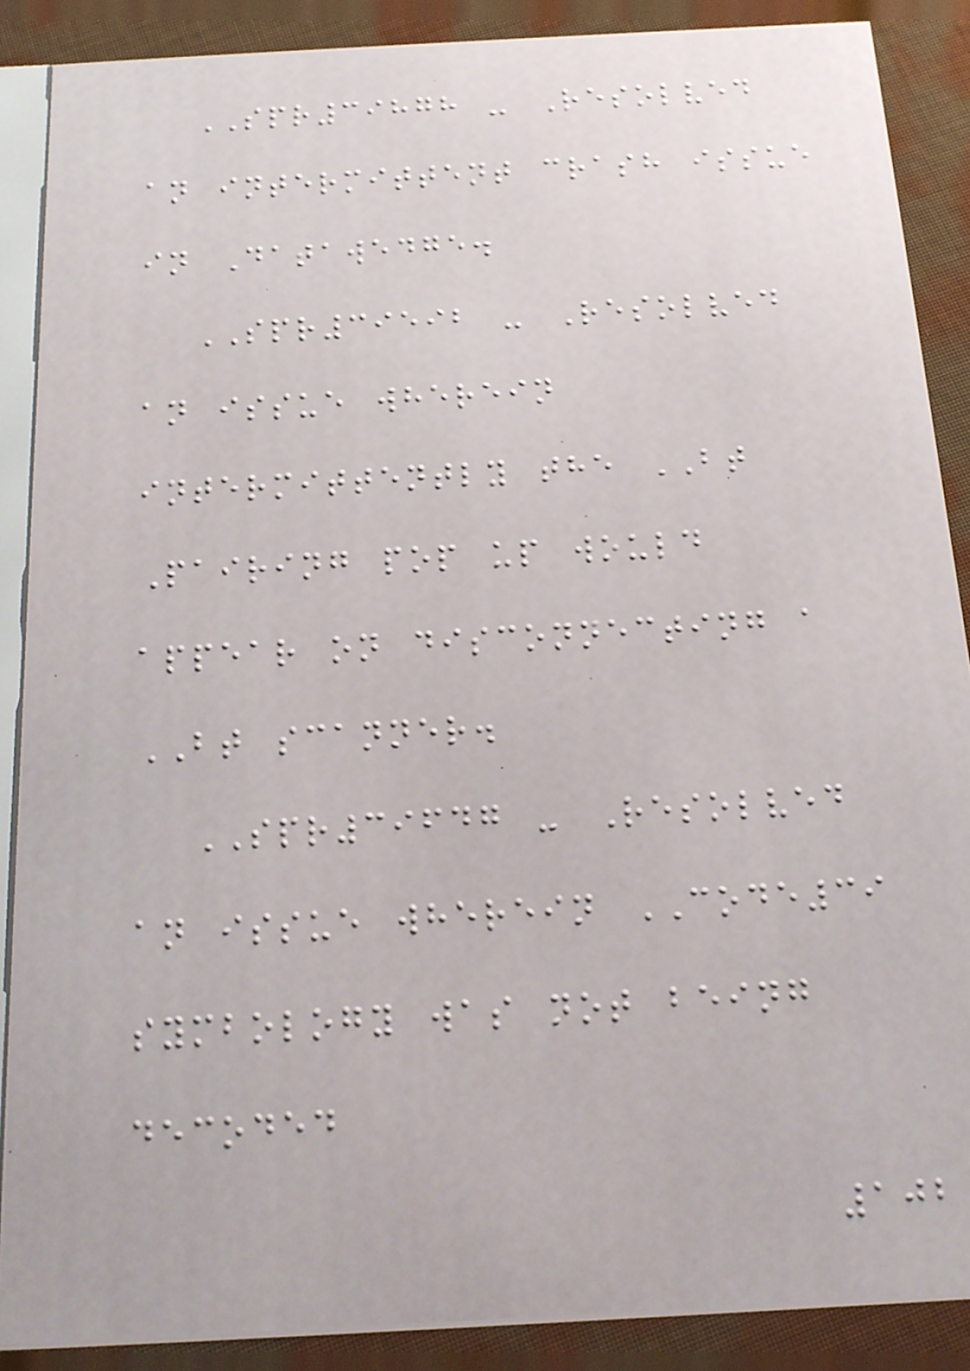SPR39878 - Resolved
an intermittent crash issue
in Datawedge.
SPR39592 - Resolved
an issue wherein
intermittently the BT
Pairing pop up would
appear on disconnecting a
BT scanner.
SPR39647 - Resolved
an issue wherein CODE39
symbology was not being
decoded
102
